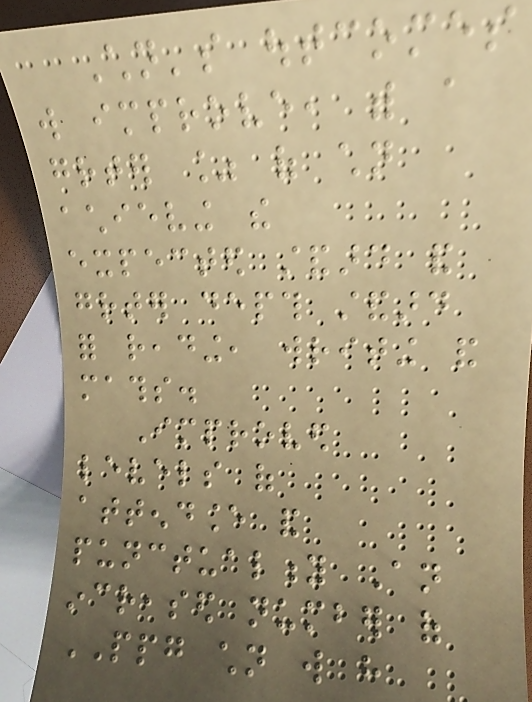Children's outcomes
will improve, with a
greater % of children
achieving the
expected standard and
greater depth standard
for reading, writing and
maths.
Improved
levels of
attendance and
punctuality An
increased number of
PPG children will have
